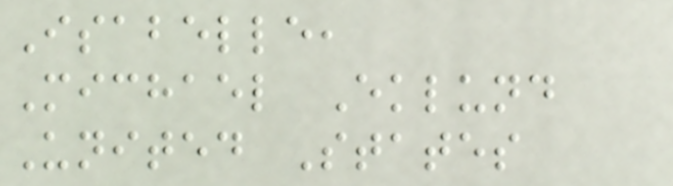Isabelle,
Michael Eklund
United States
